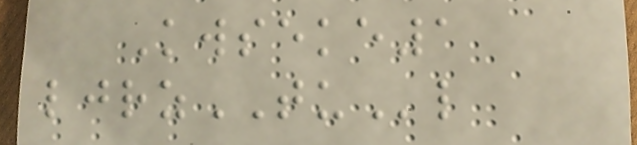Kwseke1
ljrzTUl
